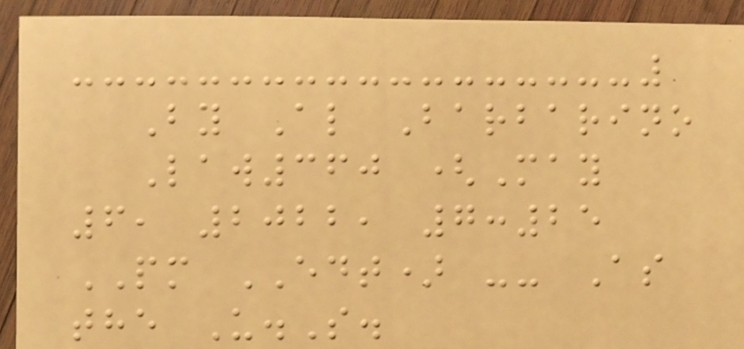By Al Barbarino
Law360 (May
6, 2022, 7:25
PM EDT) -- As
the U.S.
